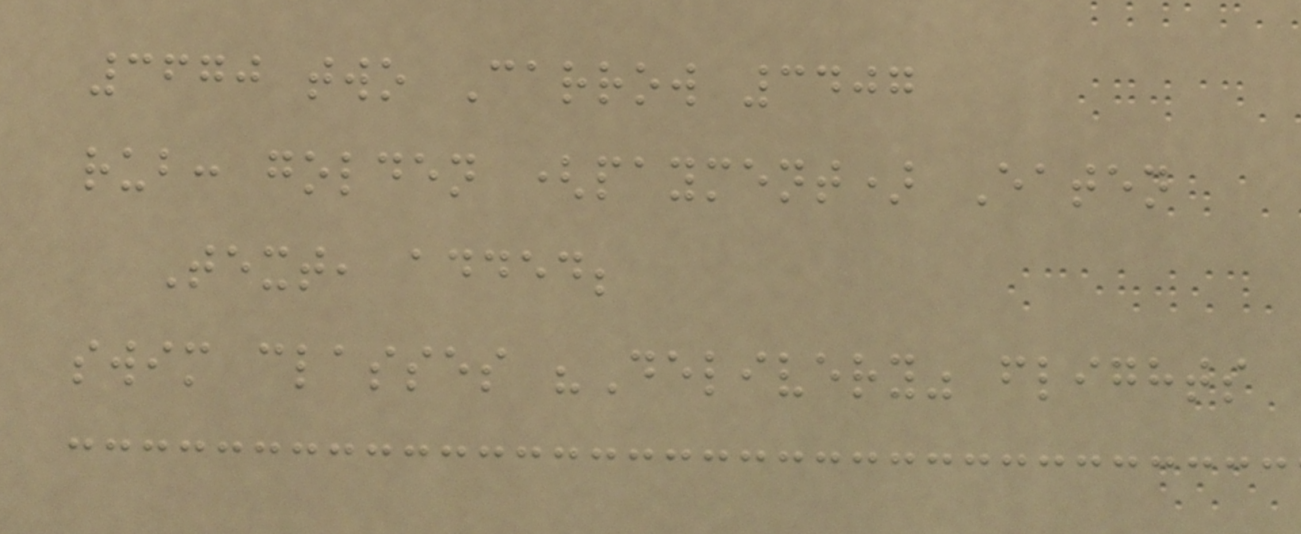3670 two Carrow 3407
rub: golden (payment) Eaten
Text, added;
swim classes "Delivery" flights
